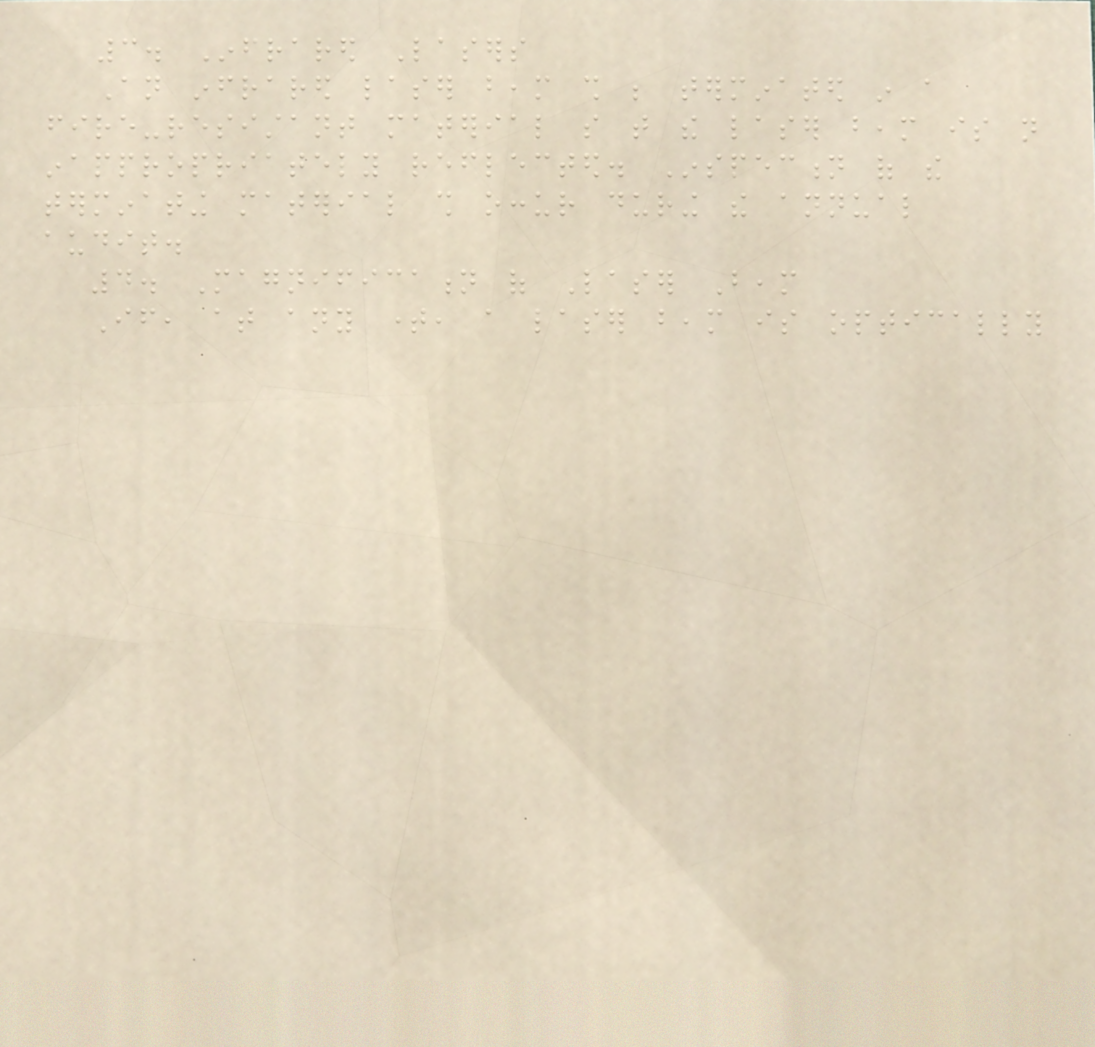3. Infrared Lasers
An infrared laser beam shall be terminated in a
fire-resistant material so that the laser beam is not
inappropriately reflected. Inspection of the
terminating material shall occur during the annual
audit.
4. Magnification of Laser Beam
If, at any time, a laser beam is optically
